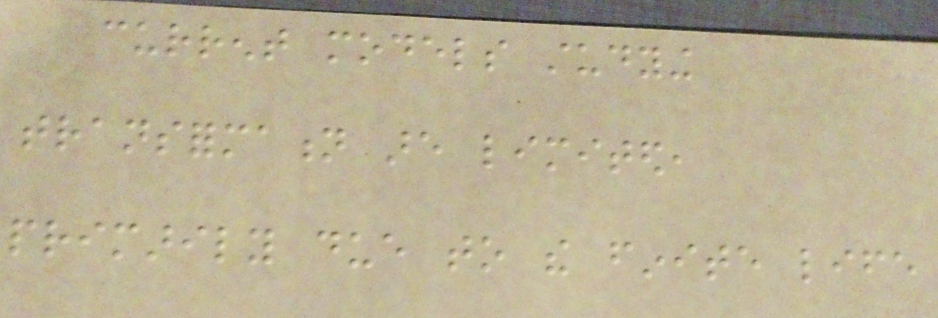current models studying
transformation are limited,
primarily due to the finite life
